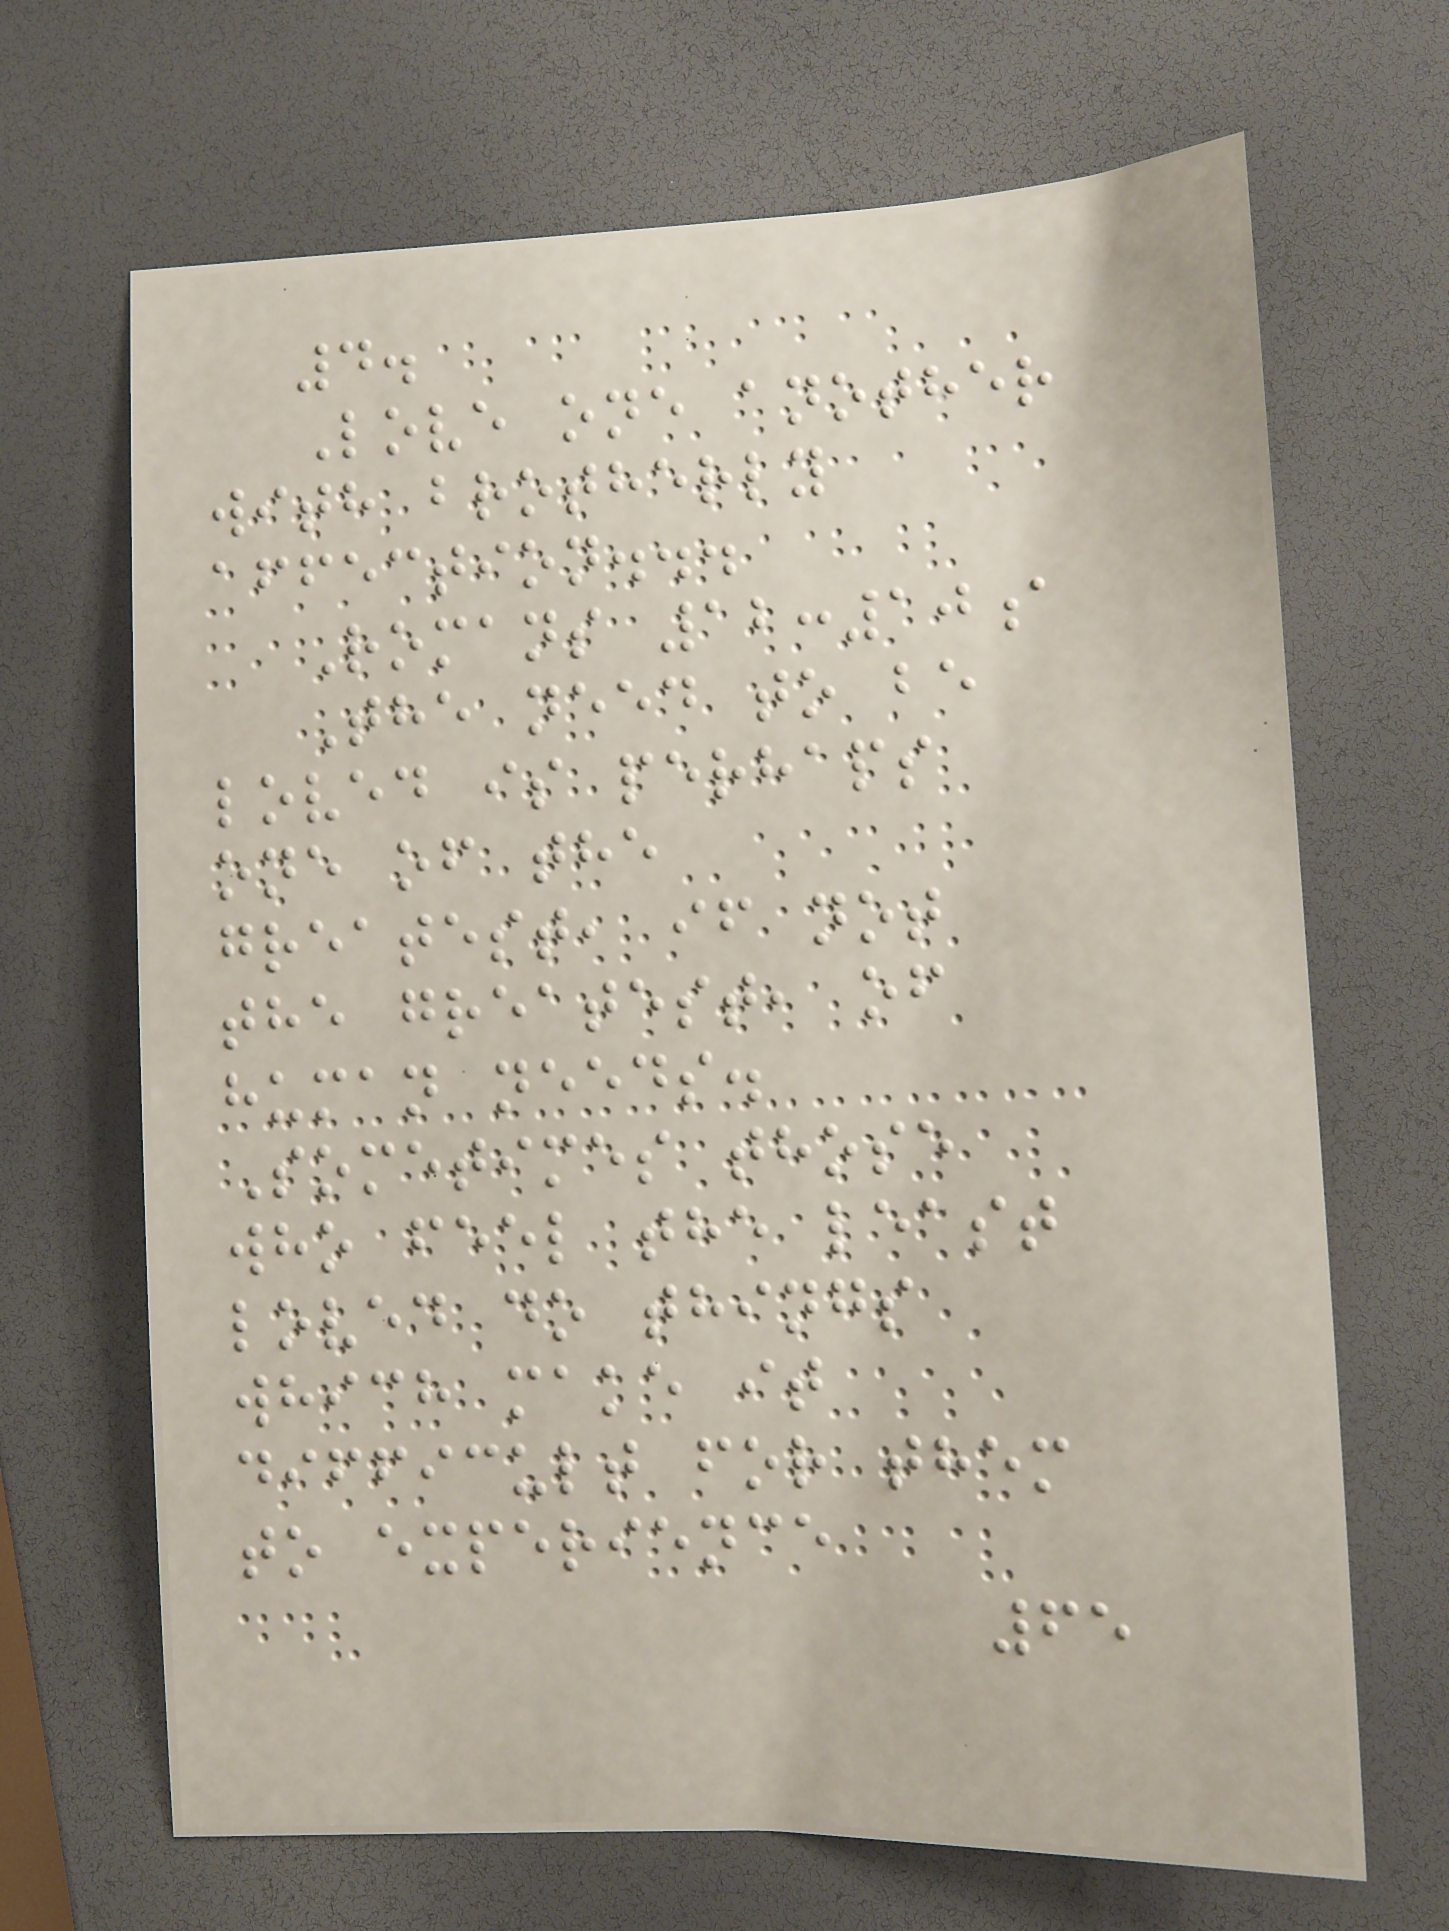4.
Love one another
with brotherly
affection...
Romans 12:10a
The need to be
loved is perhaps
one of the
greatest, if not
the greatest, of
human needs.
Sometimes those
who feel the least
loved do things
which make it
difficult for them
to experience
65
